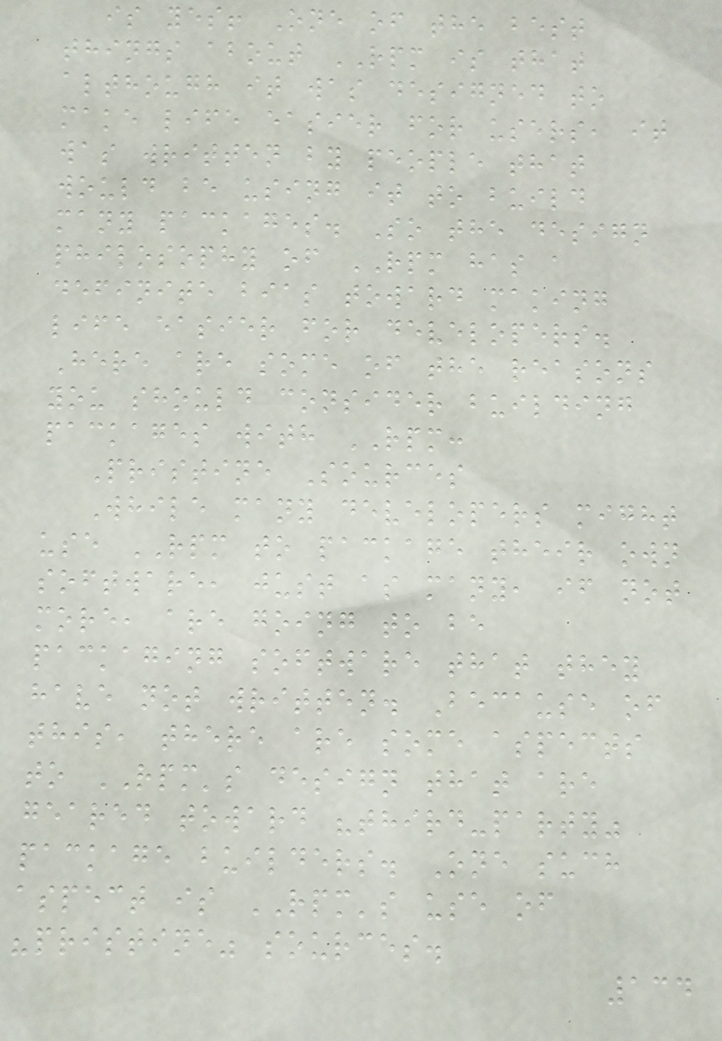is yes! One of the best
things about RPM is that
although it was designed to
make life easier for users, it
was written by people that
would be using it to build
many packages. So the design
philosophy of RPM has a
definite bias toward making
life easier for developers.
Here are some of the reasons
you should consider building
packages with RPM:
Pristine Sources
While many developers might
use RPM to package their own
software, just as many, if not
more, are going to be
packaging software that they
have not written. Because of
this, there are some aspects
to RPM's design that are
geared toward "third-party"
package builders. One such
aspect is RPM's use of
"pristine" sources.
134
